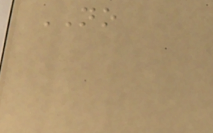NO
